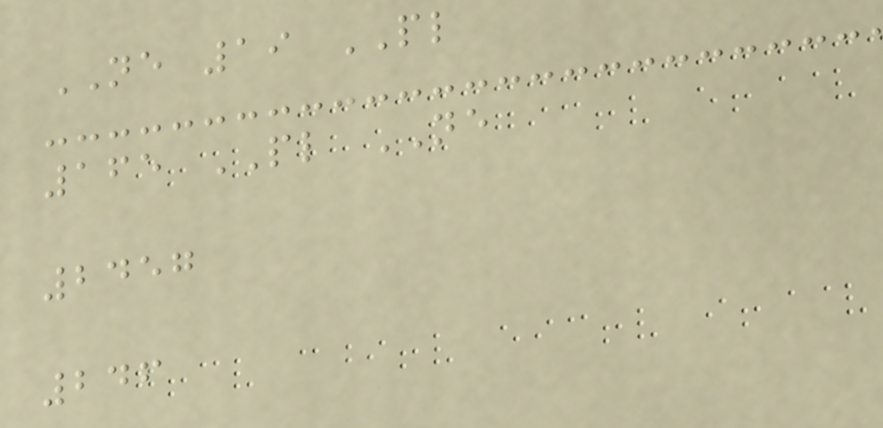NE 19 PL
165 PL NE
2457
246
